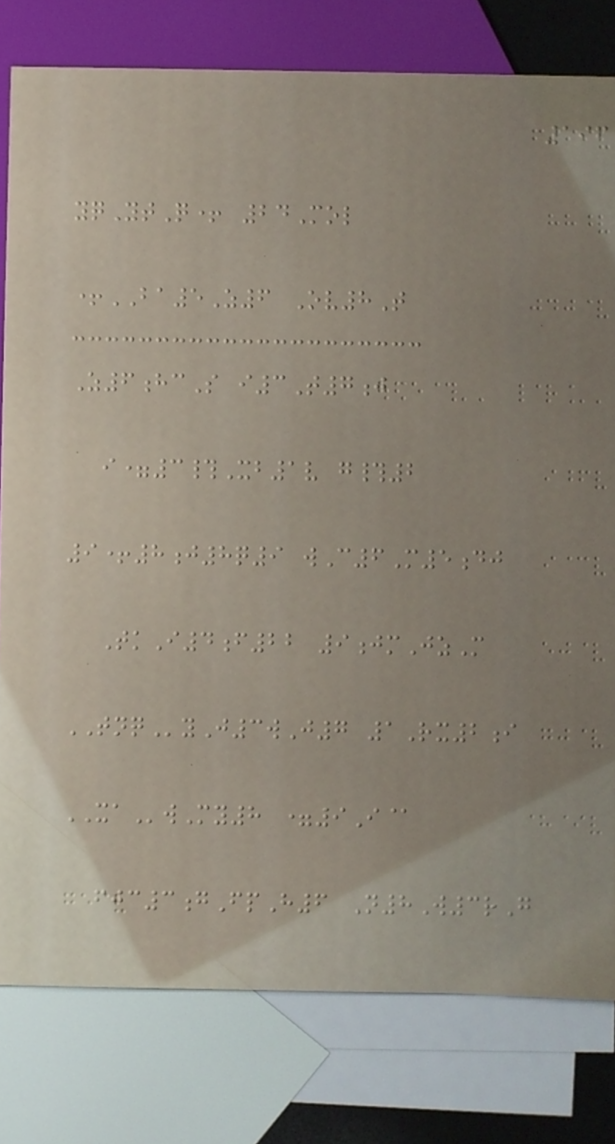196
yqYtQ+ 24Mol
+BA5Z6 Ov8T
Z6hcS i3T7j
i=3#Xb1v g#2
9+8j8q9 wC6M5dj
TkI4f22 9jmJzM
TNQyJ3wJ7 1Rx2i
XAwMy8 =9I@
fjc3gFpH6 N8W3rG
